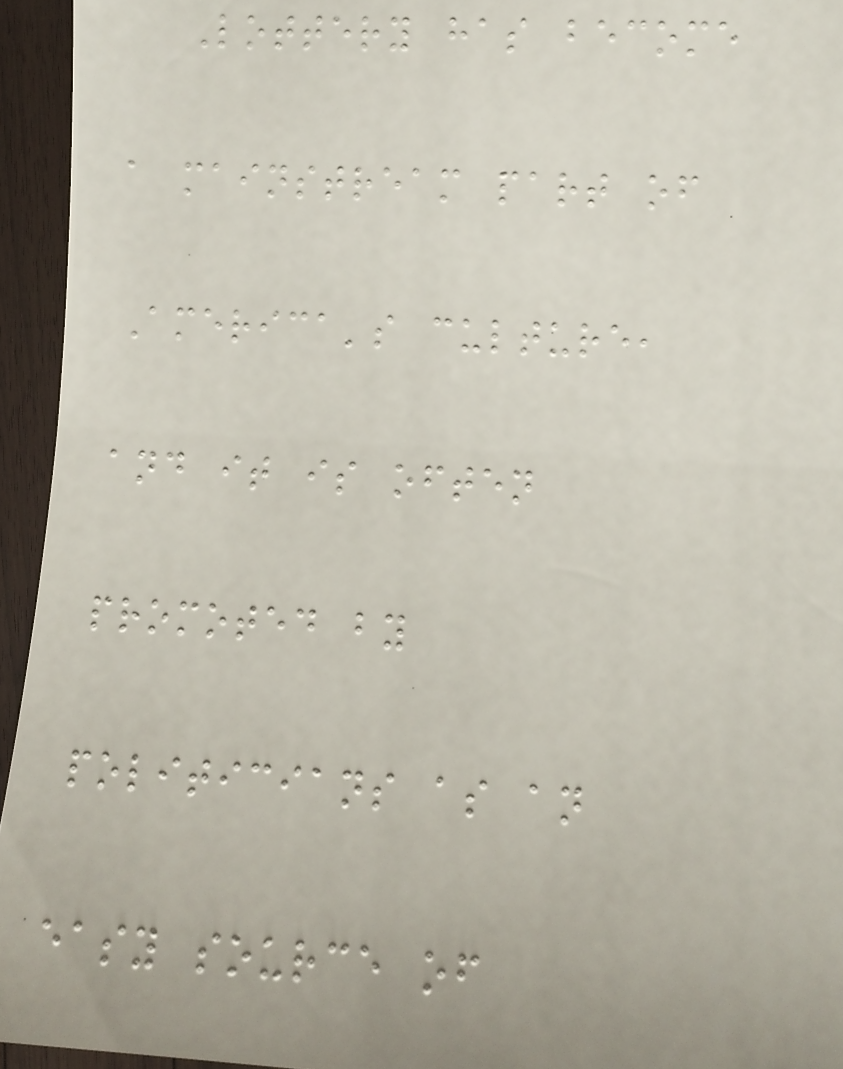Lottery has become
a mainstream part of
America's culture,
and it is often
promoted by
politicians as an
easy source of
